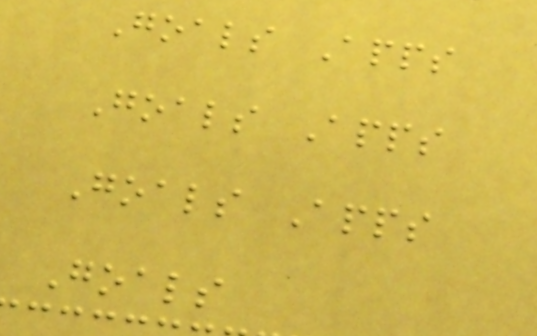Goals Apps
Goals Apps
Goals Apps
Goals
